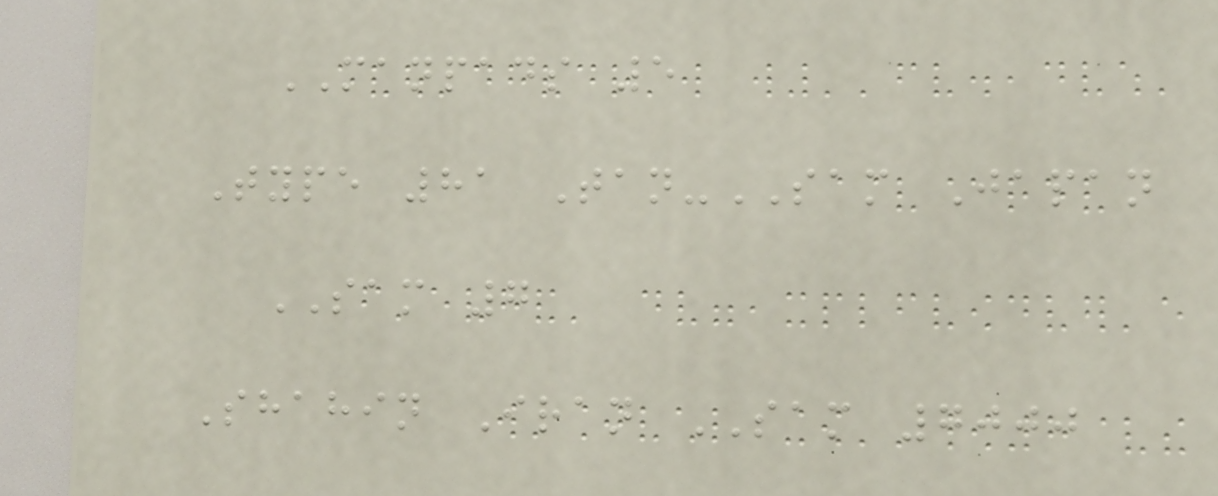MANPADS 5
Type 81 Tan-SAM Japan
SAM 7
Shahin Iran SAM 7000
